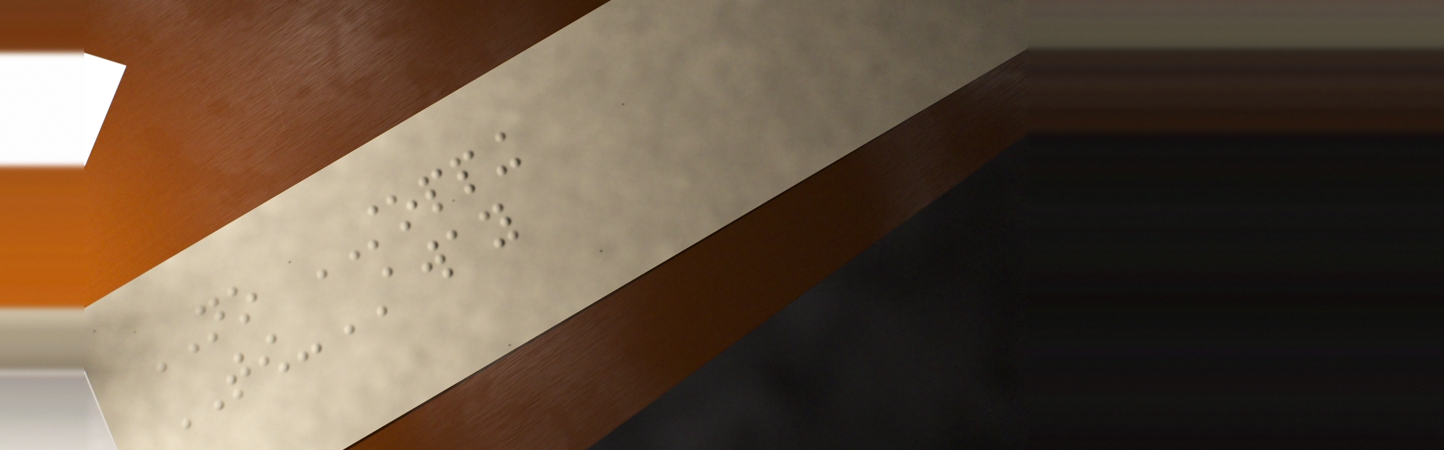NO STOPPING
TOW-AWAY
